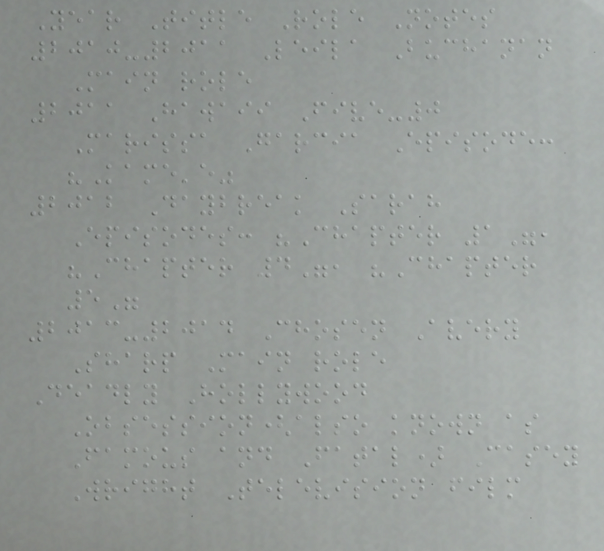Year Title Role Notes
2010-2011 Leila Buchanan
Main role
2011 Hawaii Five-0
Marissa Garcia Episode:
"Kame'e"
2012 Daybreak Sarah
Episodes: "Chapter 1",
"Chapter 4", "Chapter
5"
2013-2014 Chosen Avery
Sharp Main role
Deadly Hollywood
Obsession(also known as
Famous and Fatal) Casey
Wright Television film
